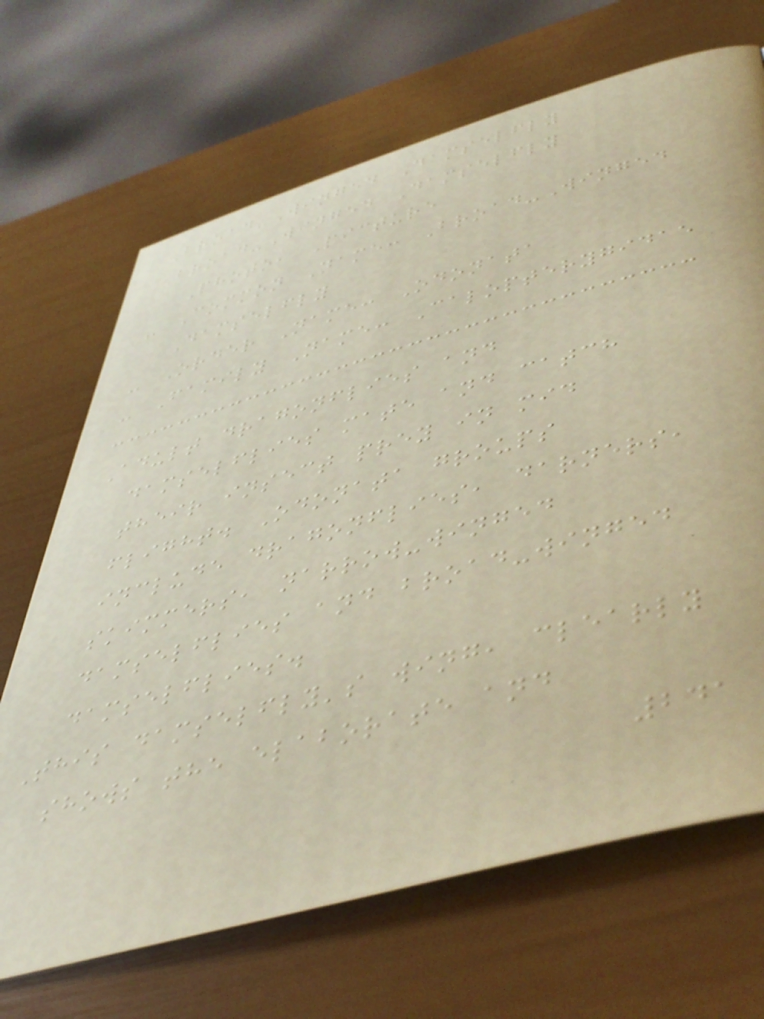Broad-Winged Damselfly
Broad-Winged Damselfly
Photo, Picture
- Common Name: Broad-Winged
Damselfly
- Order Name: Odonata
- Family Name: Calopterygidae
Adult dragonflies and
damselflies mate and catch
their insect prey in mid
flight. Odonata groups
include dragonflies, darners,
skimmers, narrow-winged
damselflies and broad-winged
damselflies.
This damselfly's wing, clearly
shows the elaborate and
241
